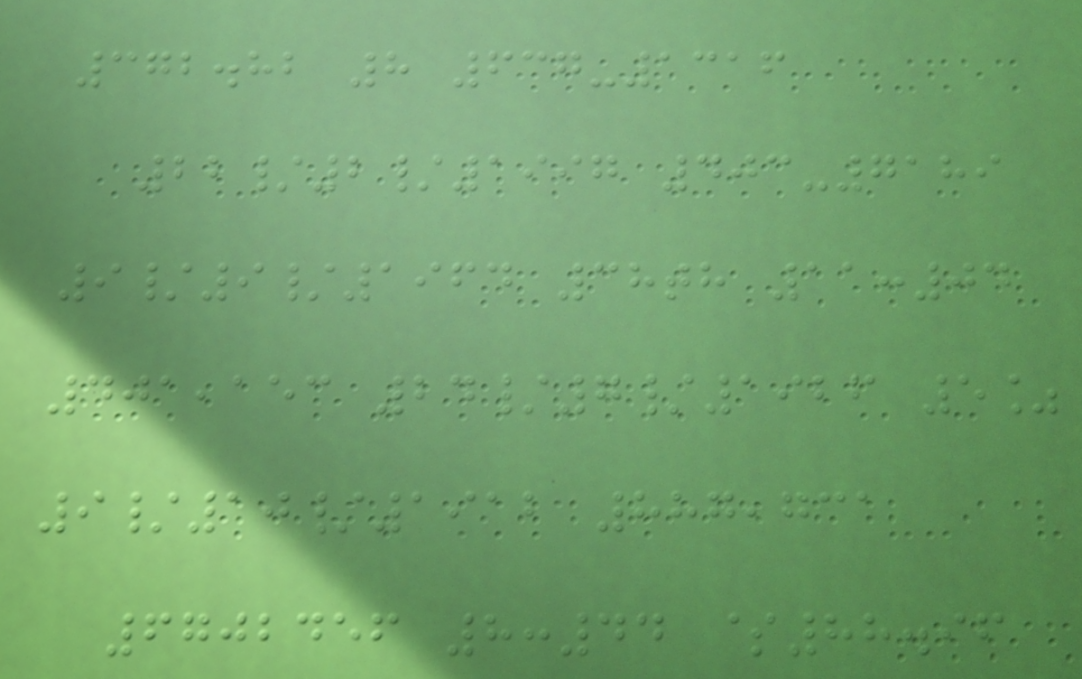372.82 8 637-1316
22/2/1997 403-7189
9/9/1964 38th 11:04
401,153 24/7/1926 5%
9/10/1912 887,731
6702456 8:44 $88.96
